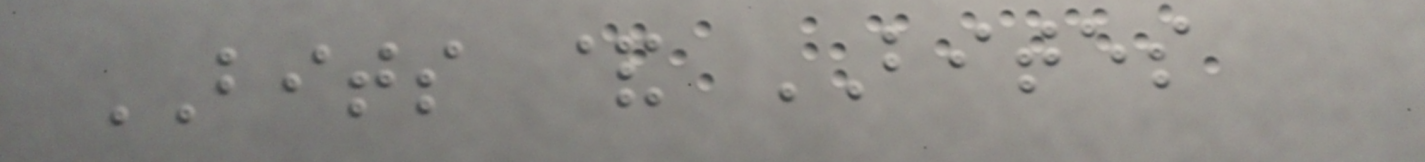BITS & BITES
